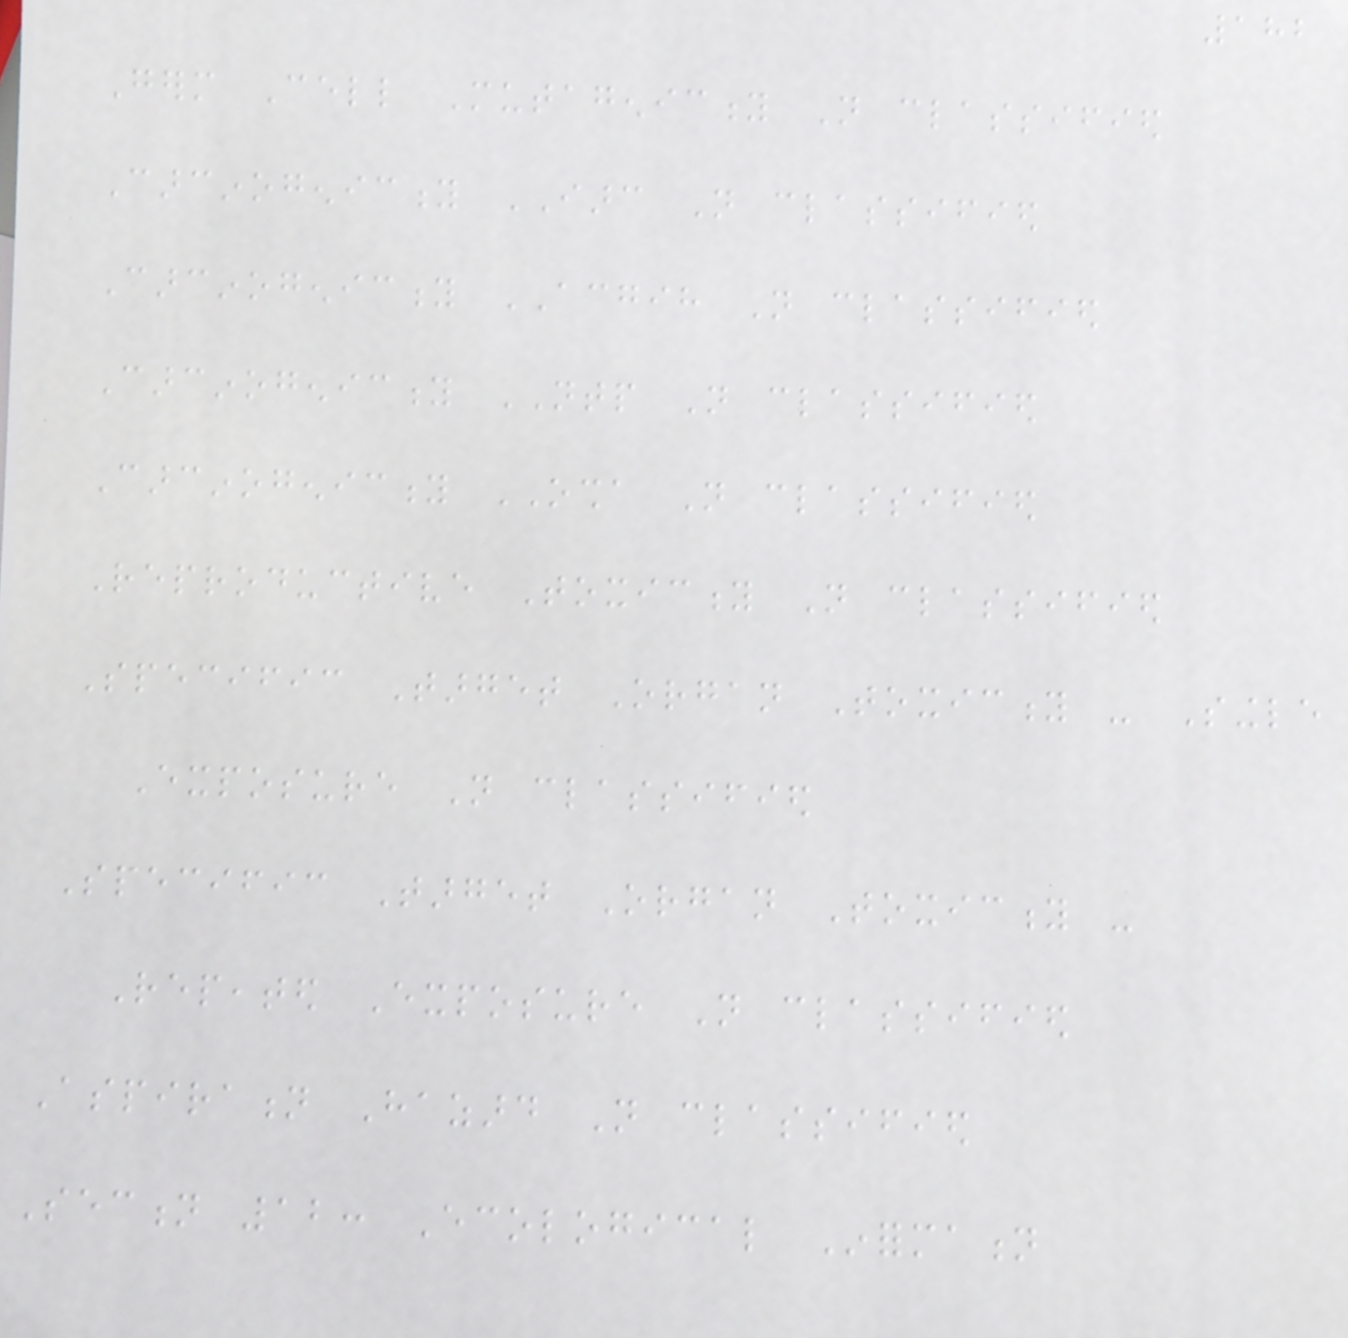182
Germ Cell Mutagenicity Not classified
Carcinogenicity IARC Not classified
Carcinogenicity ACGIH Not classified
Carcinogenicity NTP Not classified
Carcinogenicity OSHA Not classified
Reproductive Toxicity Not classified
Specific Target Organ Toxicity - Single
Exposure Not classified
Specific Target Organ Toxicity -
Repeated Exposure Not classified
Aspiration Hazard Not classified
Section 12: Ecological Information
